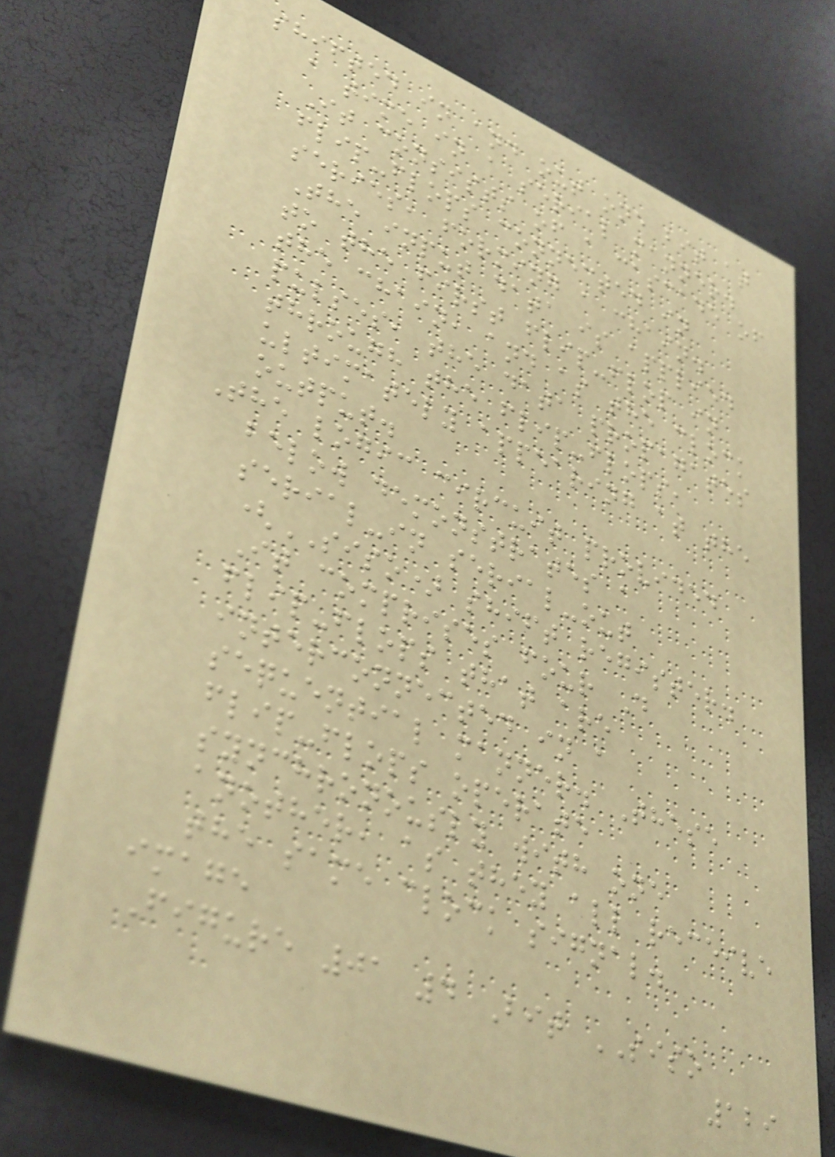shifted in and out one bit at
a time in a serial manner.
It consists of a cascade of
flip-flops connected in
series, forming a chain.
The input data is applied
to the first flip-flop in
the chain, and as the clock
pulses, the data propagates
through the flip-flops,
ultimately appearing at the
output.
The logic circuit provided
below demonstrates a
serial-in serial-out
(SISO) shift register.
It comprises four D
flip-flops that are
interconnected in a
sequential manner. These
flip-flops operate
synchronously with one
another, as they all receive
the same clock signal.
image
Figure 01 4 Bit SISO
129
